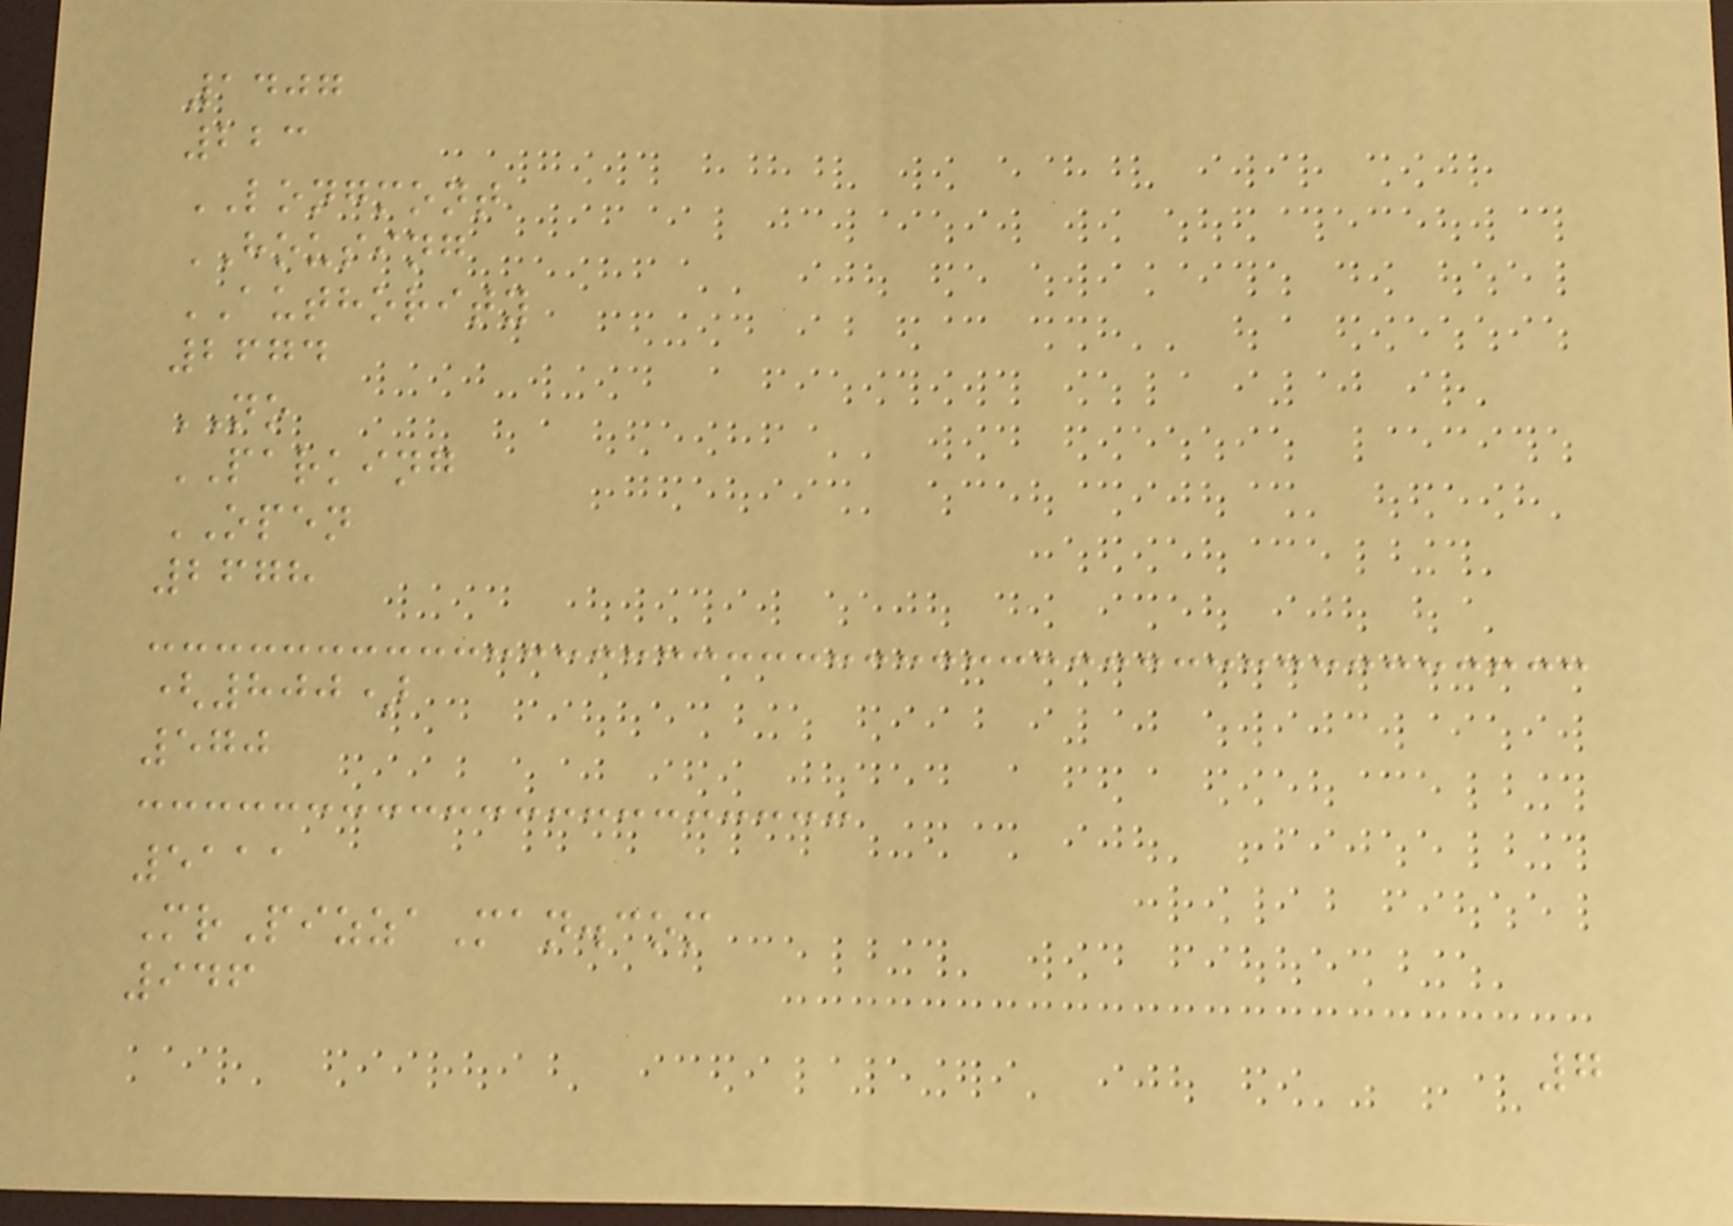1407
223
LONGMONT
HOUSING
AUTHORITY
2674
NO
PARKING
OPEN
2678
(800)
570
5111
MrPizzaMan.com
946
7
